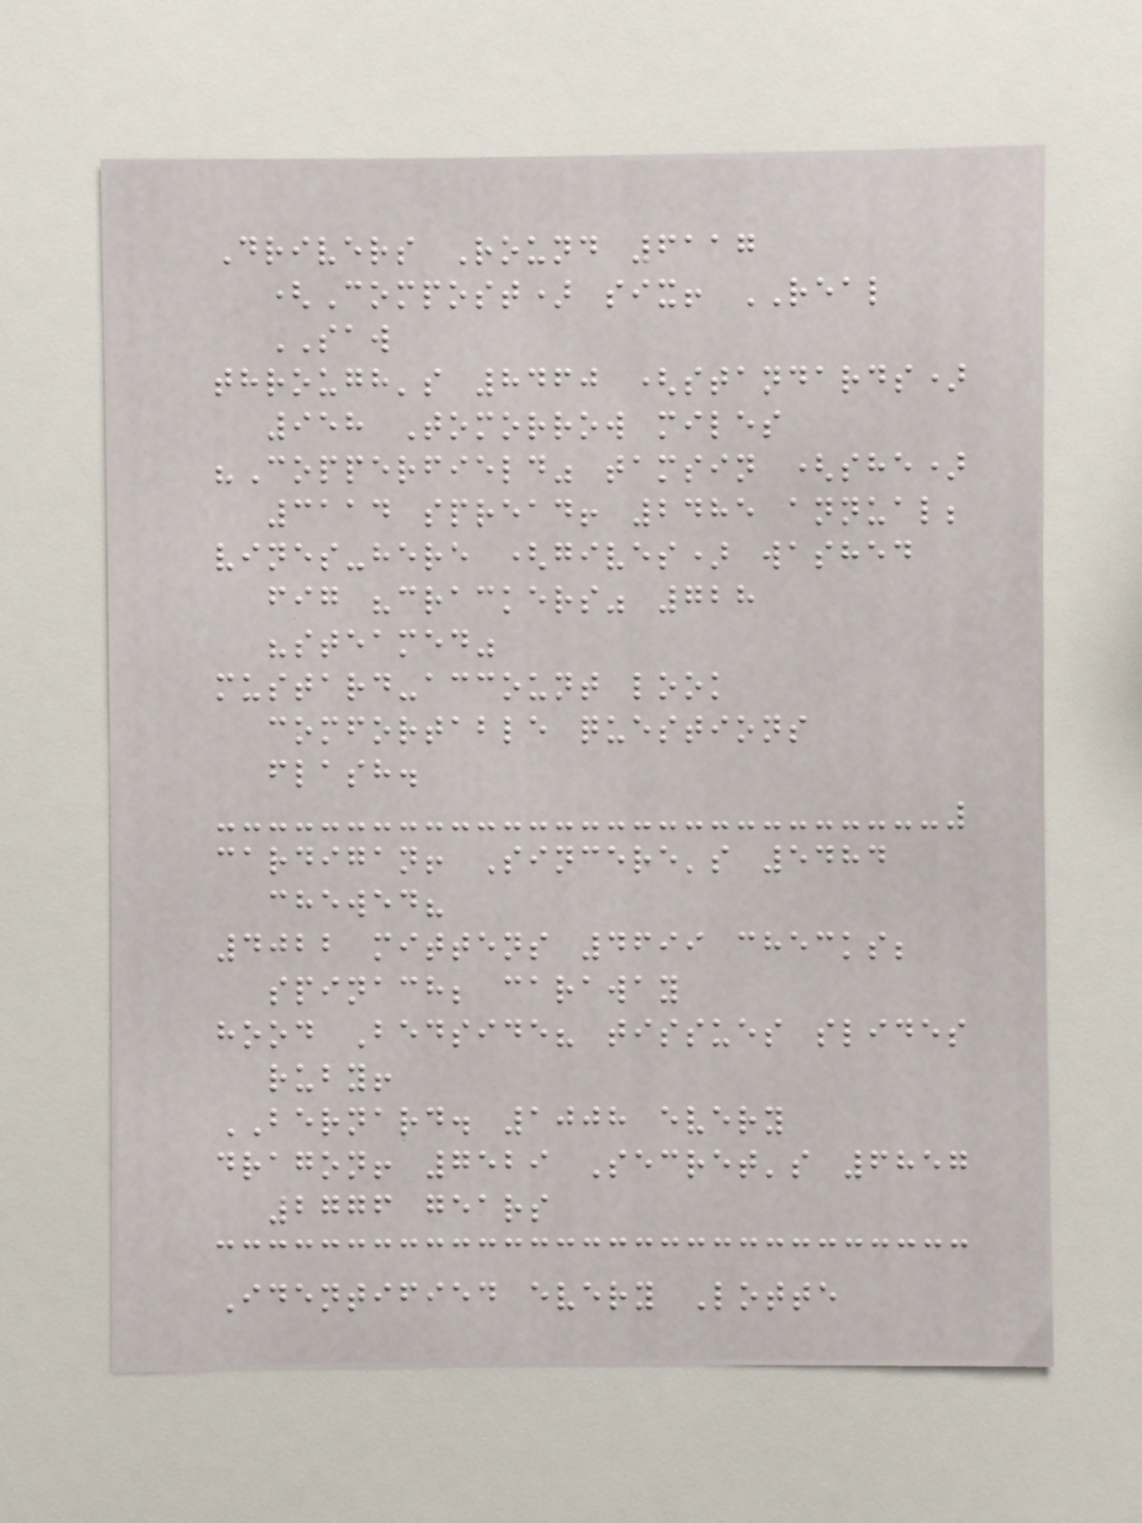Drivers Round 6117
(Compost) six! REAL
SAW
through's 8460 (standards)
958 Tomorrow miles
"Copperfield" tamsin (she)
3114 spread! 2485 annual;
vines-here (gives) washed
fig "crackers" 728
"steamed"
mustard-account look
comfortable questions
flash.
cardigan! Sincere's 5484
chewed?
4022 mittens 4699 checks;
spinach; caraway
hood Bedside? tissues slides
ruby!
BERNARD. 1008 every
dragon! 7529 Secret's 6857
2776 gears
Identified every Lotte
